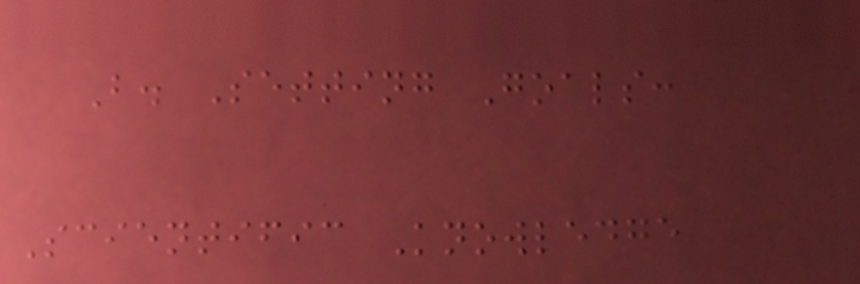B. Setting Goals:
Scientific Knowledge
